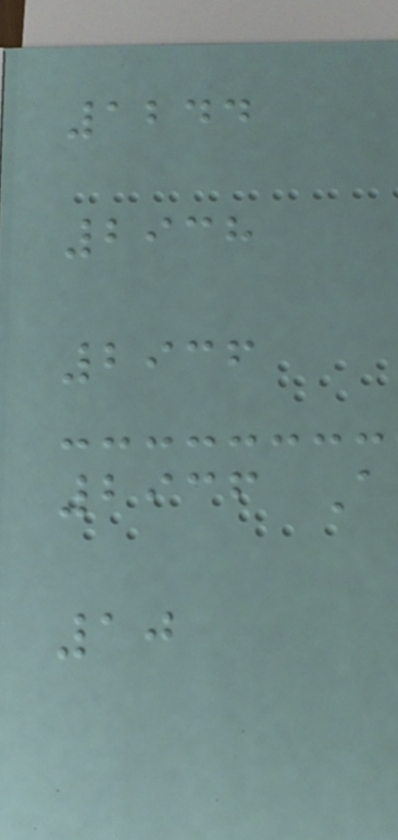1244
2938
2936
2936 A
10
